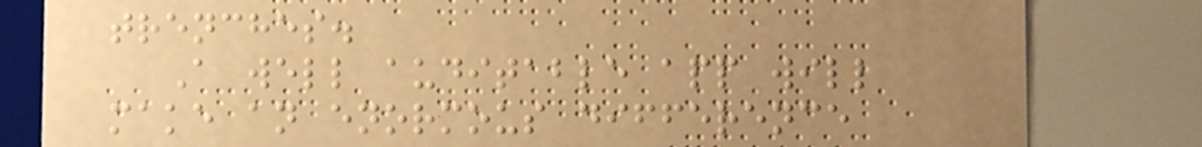trenches.
A well auditable app will
make an enormous difference
